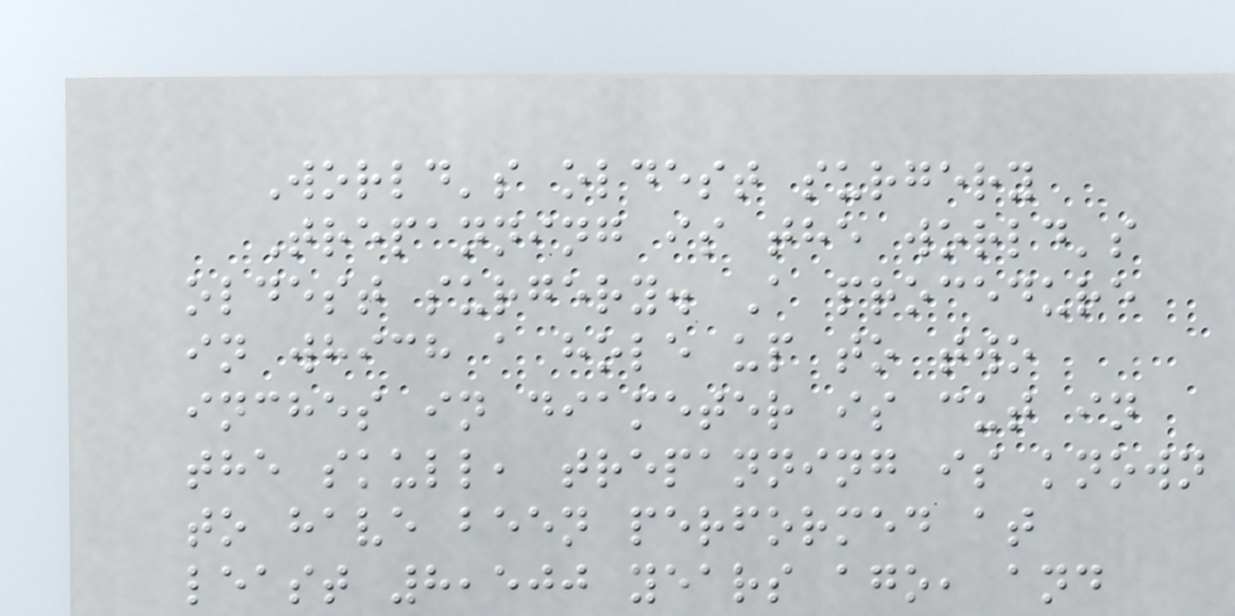World's oldest surgery
Trepanning is the world's
oldest surgery. A procedure
in which a hole up to two
inches in diameter is cut in
the skull, trepanning is known
to have been performed at
least 8,500 years ago, and
